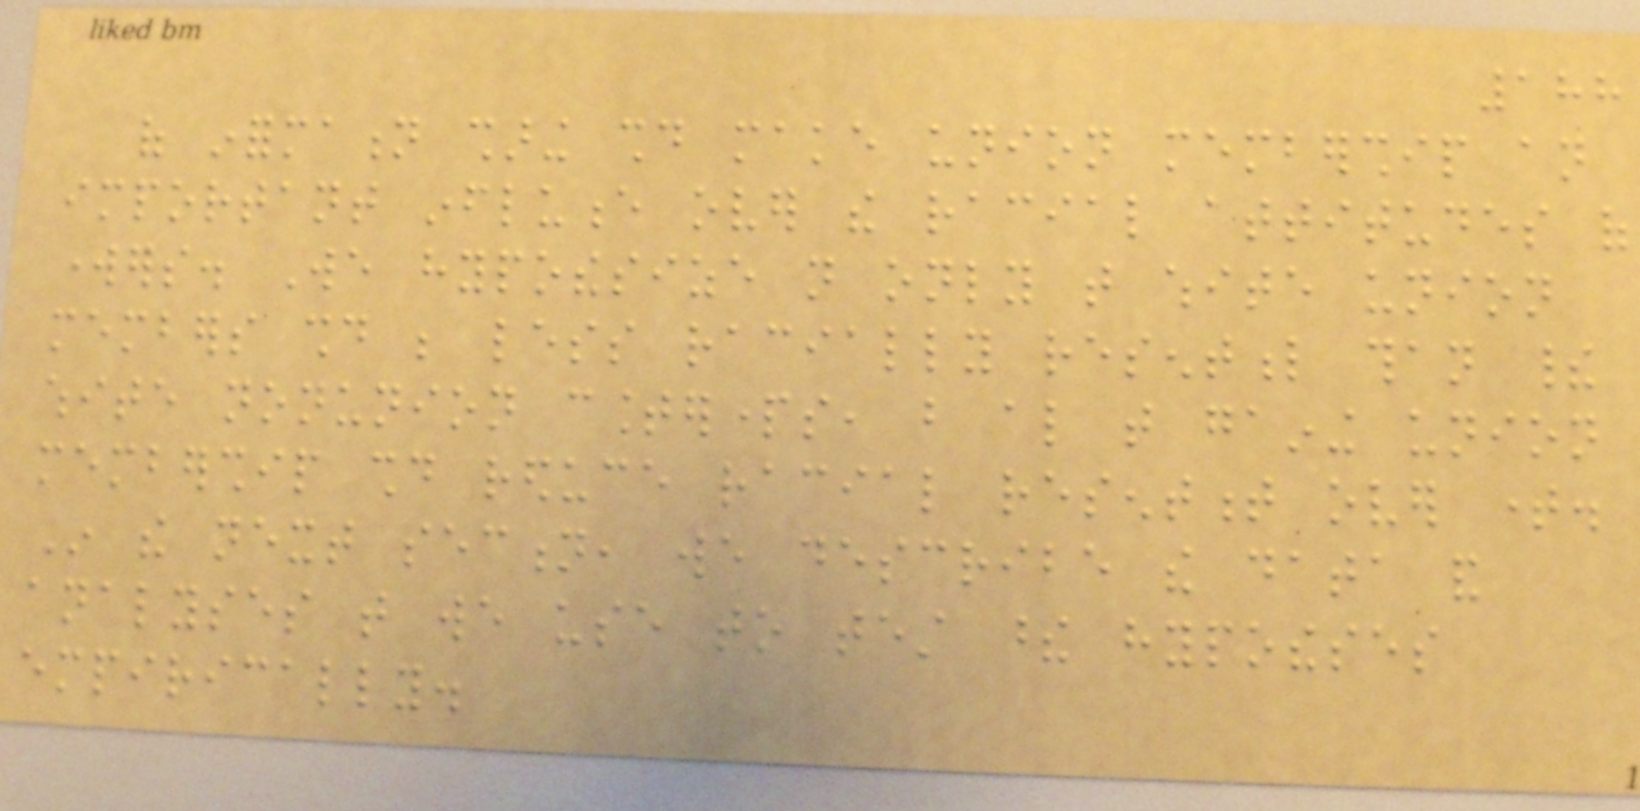188
of information sharing should make union membership an
important influence over the racial attitudes of
workers. We hypothesize not only that white union
members should be less racially resentful than their
white nonunion counterparts, but also that gaining union
membership should reduce racial resentment over time.
In the next section, we describe the data and
analyses that we use to test these hypotheses
empirically.
